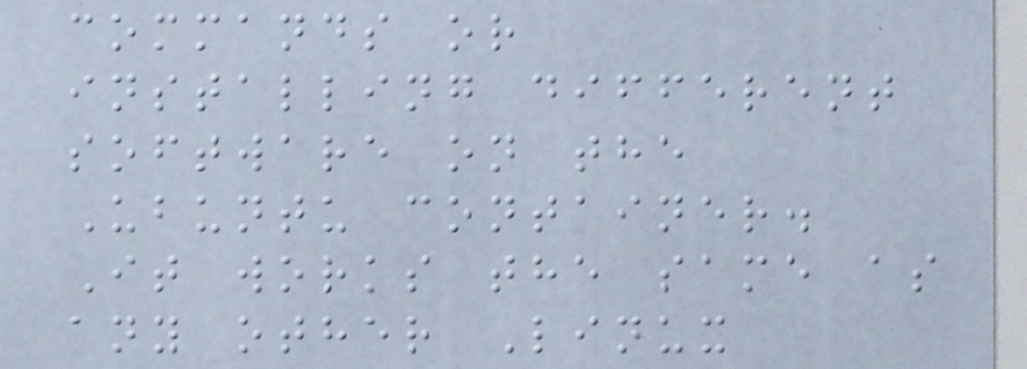commands or
installing different
software on the
Ubuntu container.
It works the same as
any other Linux
